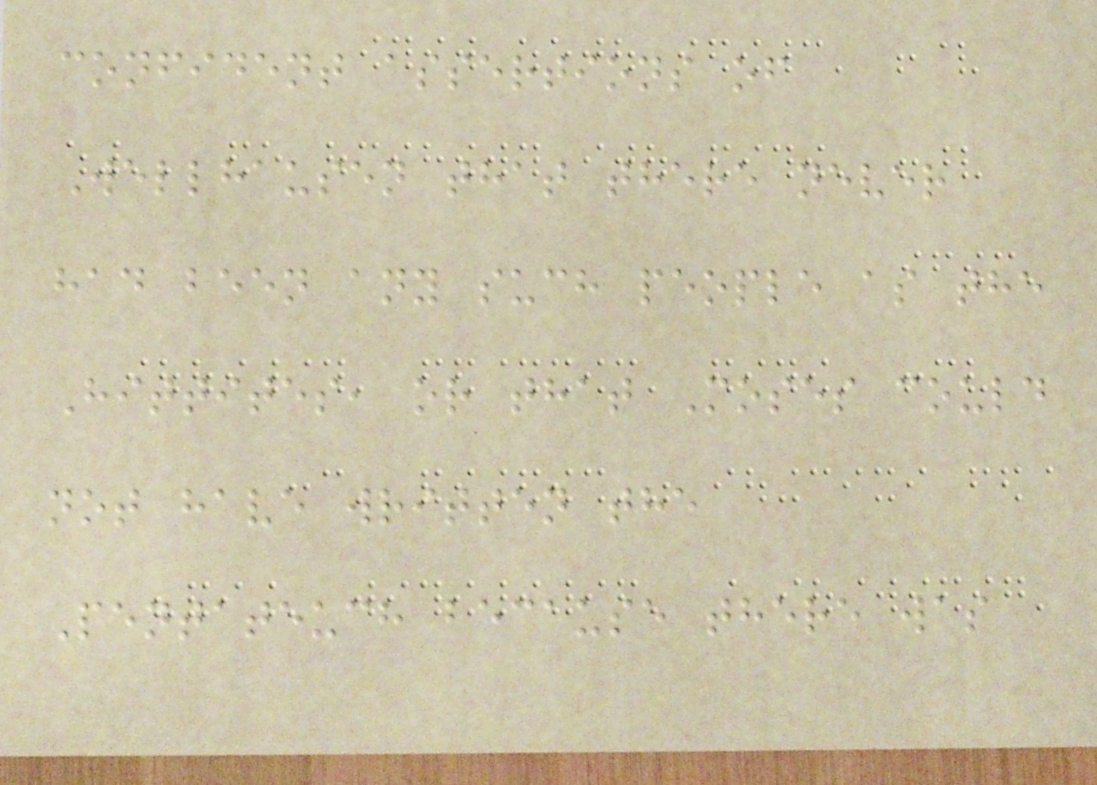confident assertions of
Wellhausen that there never
had been any such people as the
Hittites, or that Moses could
not have written the
Pentateuch because there was
